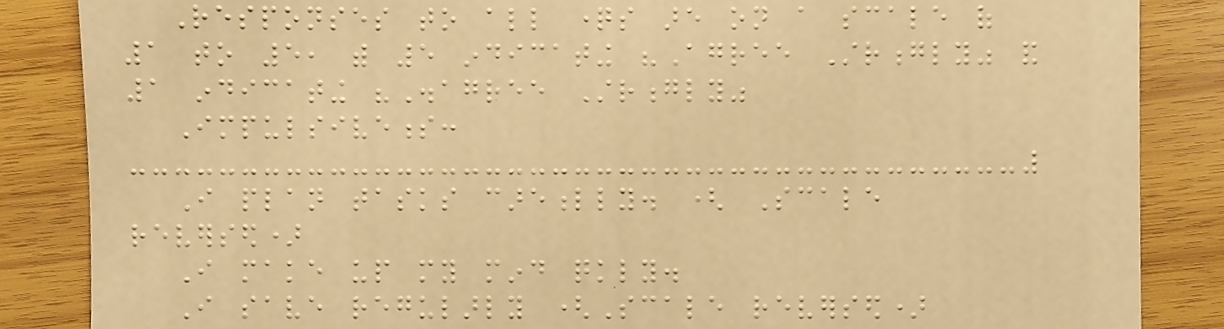Responses to all questions are on a scale of
1 to 5, with 5 indicating "Agree Strongly" and
1 indicating "Disagree Strongly"
Impulsiveness:
I plan tasks carefully. ( Scale
reversed)
I make up my mind quickly.
I save regularly (Scale reversed)
